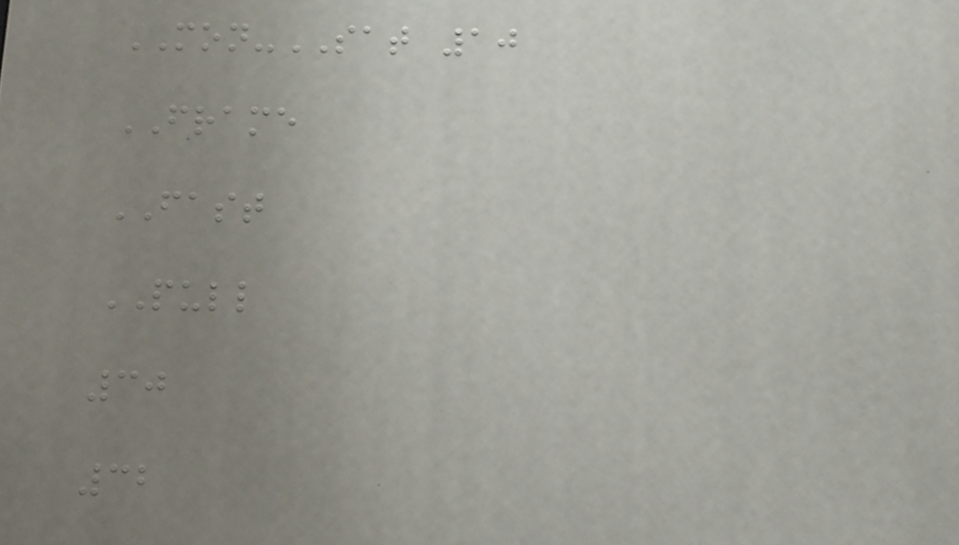MON-SAT 10
FRAME
FAST
PULL
30
32
